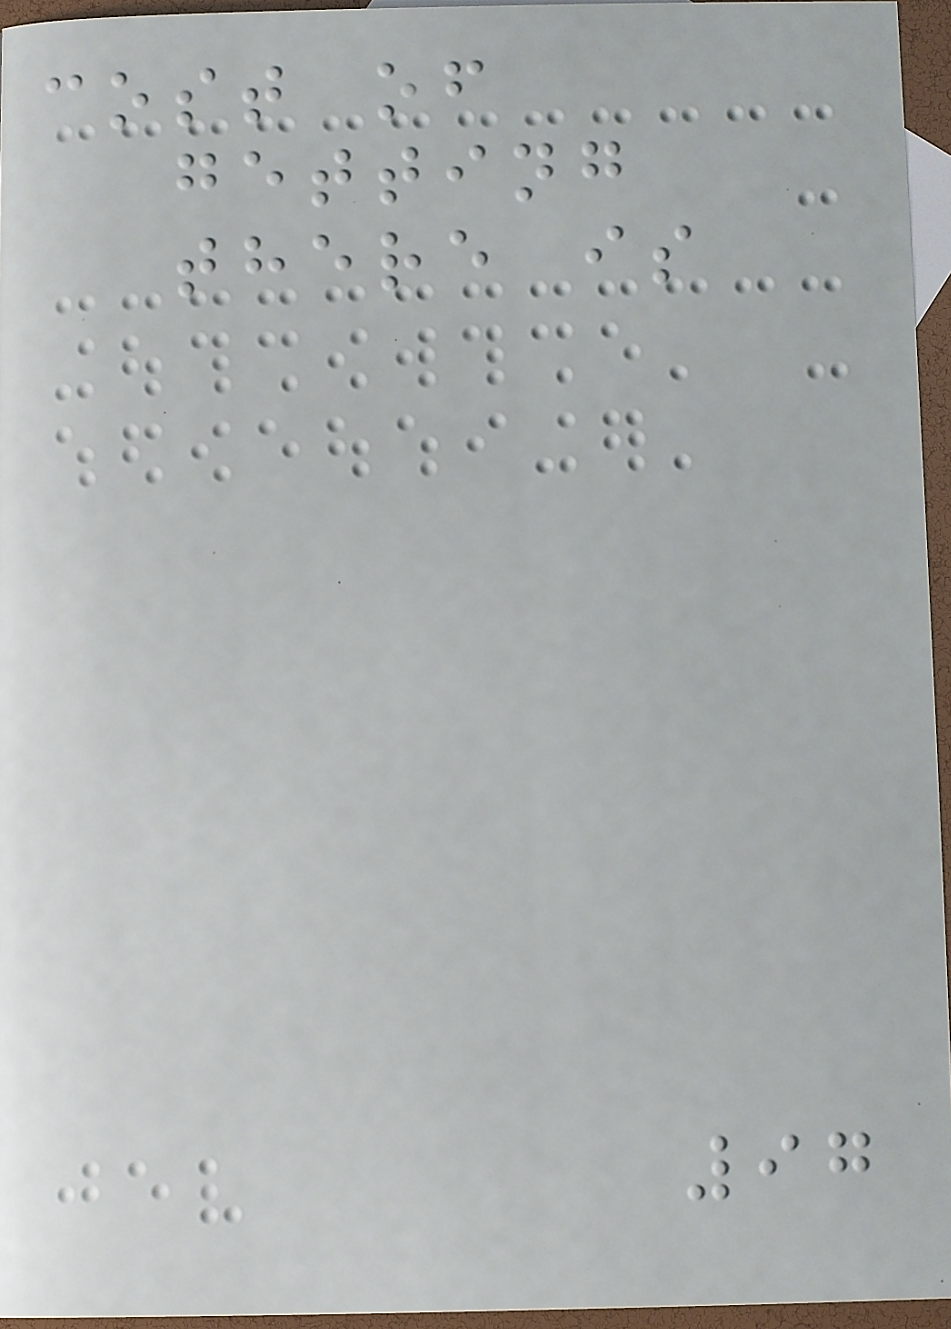cost of
getting
there is
97
